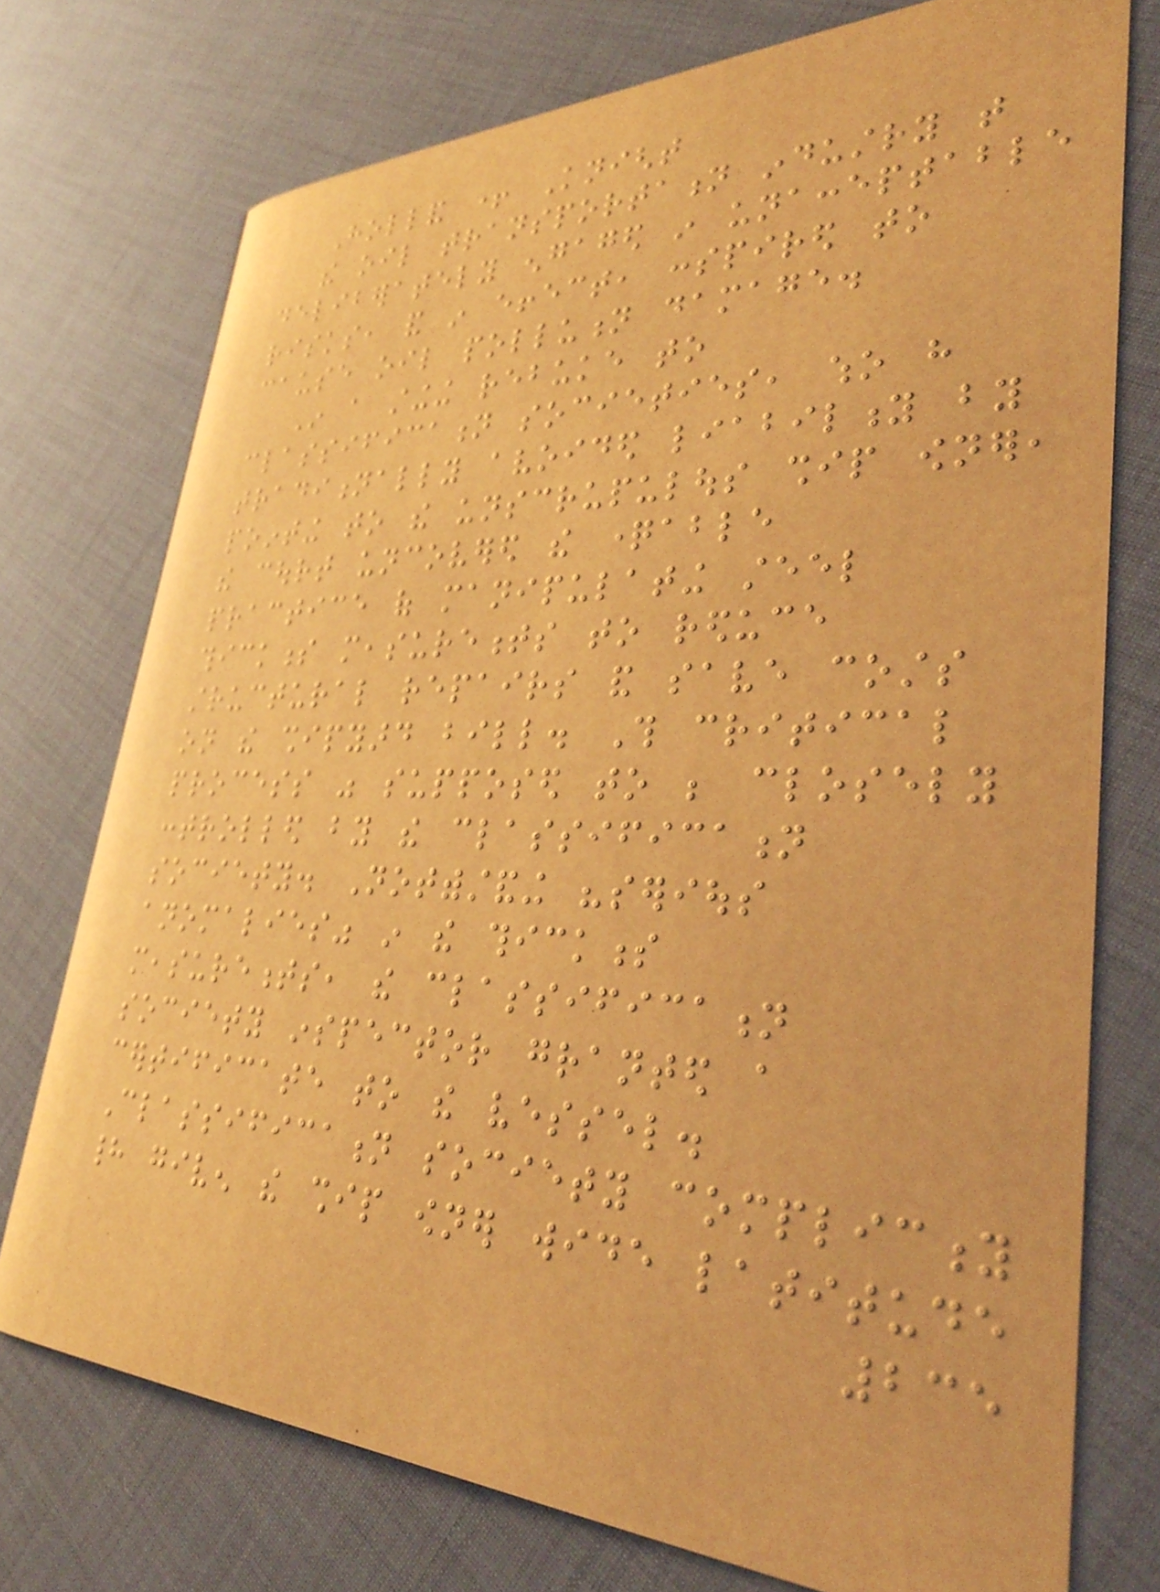Holland + Knight
the oil transportation industry that
deliberately engaged in unacceptable
risks, and in effect, conspired to
cause oil pollution damage.
In a stinging rebuke to
classification societies, who have
traditionally avoided liability by
pointing to the unscrupulous ship owner,
the court uncovered the questionable
practice of manipulating steel
thickness measurements to reduce
structural repairs and save costs
on the shipyard bill. This critical
process was supposed to be closely
controlled by the classification
society. Notwithstanding "serious
anomalies" in the thickness
measurements, the classification
society inspector granted a
certificate to the vessel.
Classification society complicity
had given the ship owner wide latitude
235
